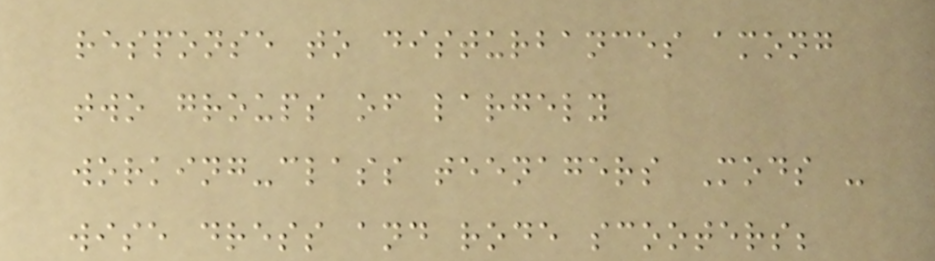response to disturbances among
two groups of largely
working-class teenagers Mods -
wise dress and rode scooters;
